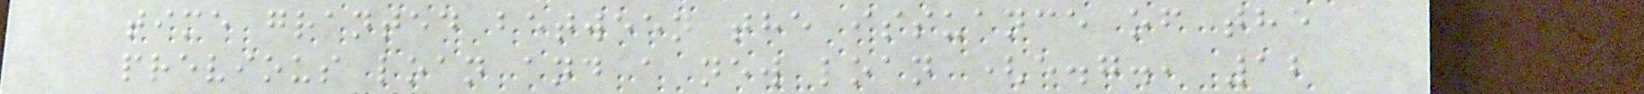time granted between the issuance of the
previous loan and a new loan (e.g., 12
